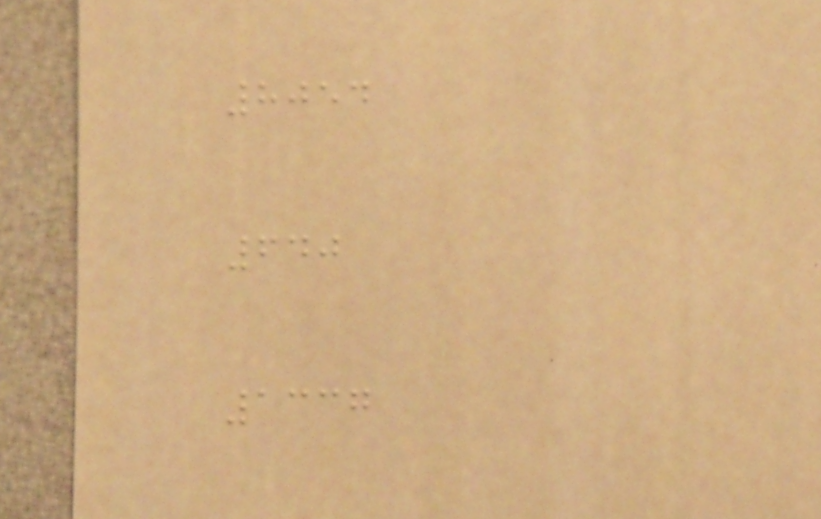8054
640
1337
